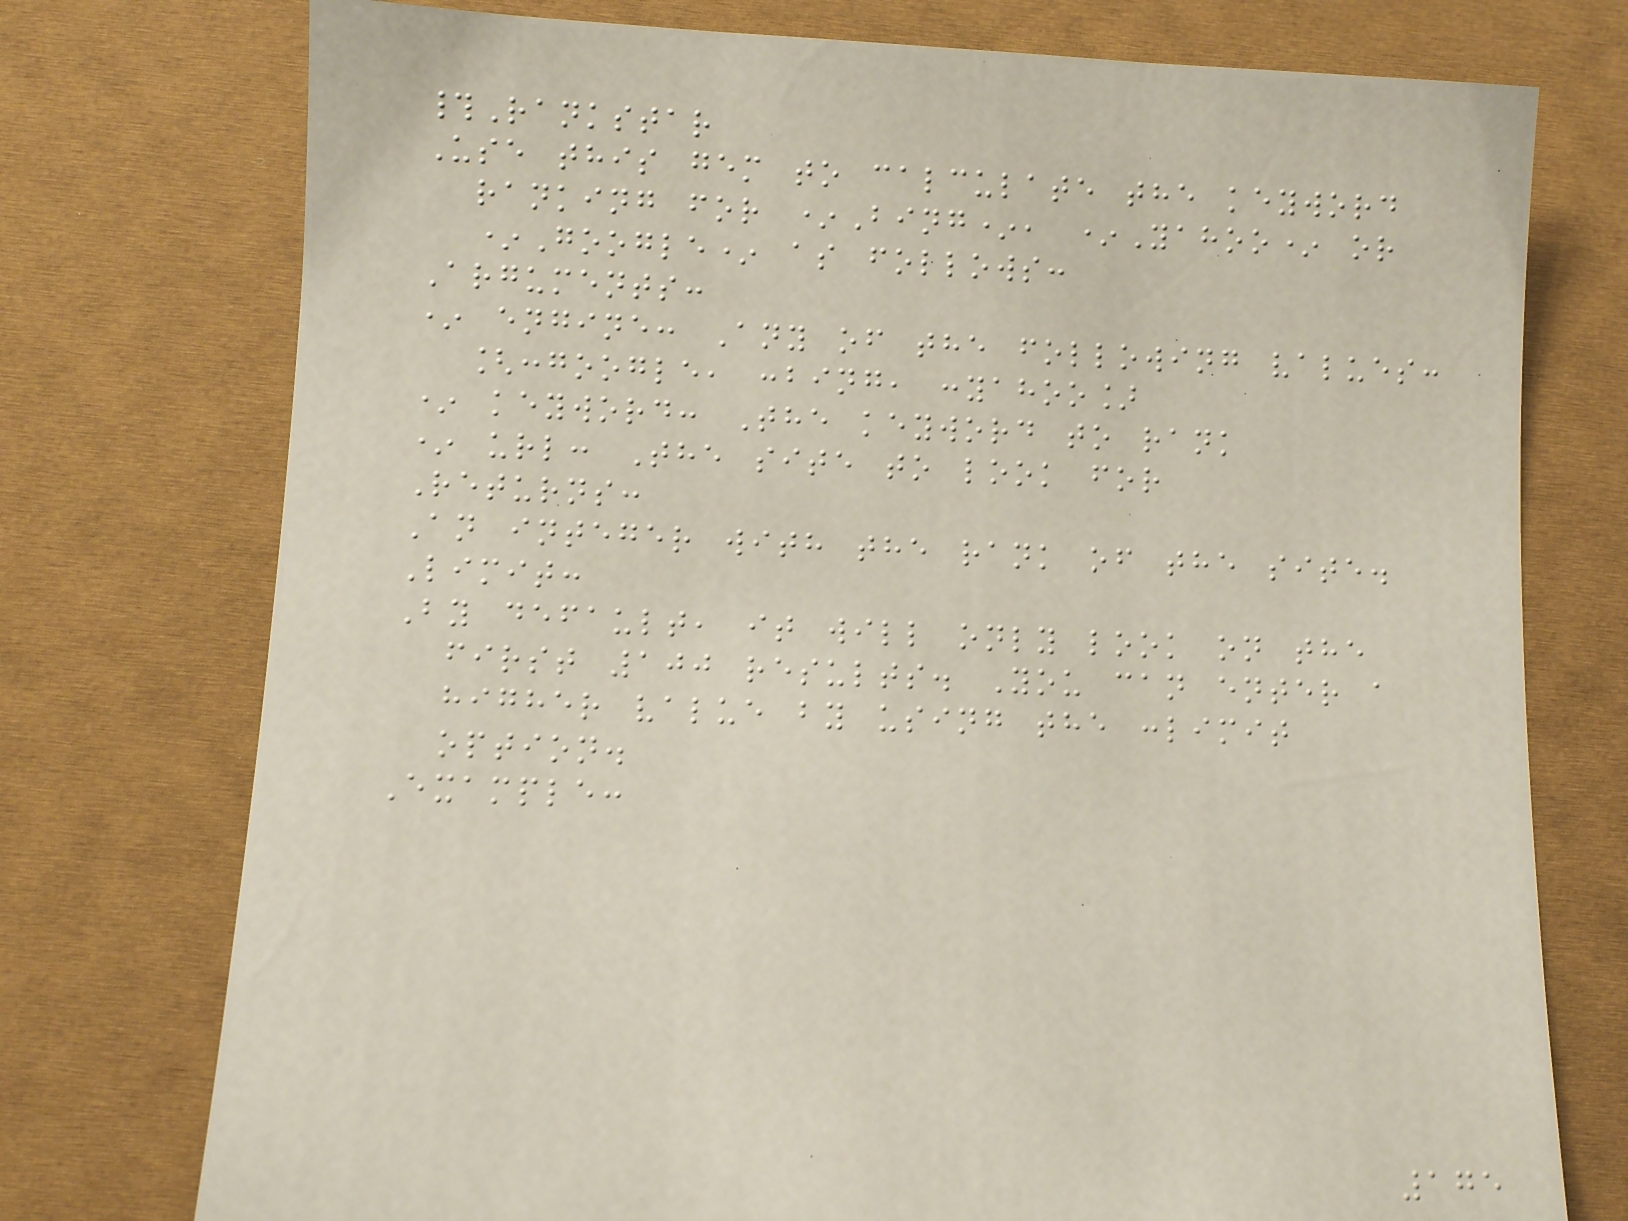#Rankstar
Use this gem to calculate the keyword
ranking for *Bing*, *Yahoo* or
*Google* as follows:
Arguments:
* engine: Any of the following values:
[:google, :bing, :yahoo]
* keyword: The keyword to rank
* url: The site to look for
Returns:
An integer with the rank of the site.
Limit:
By default, it will only look on the
first 100 results. You can enter a
higher value by using the :limit
option.
Example:
175
